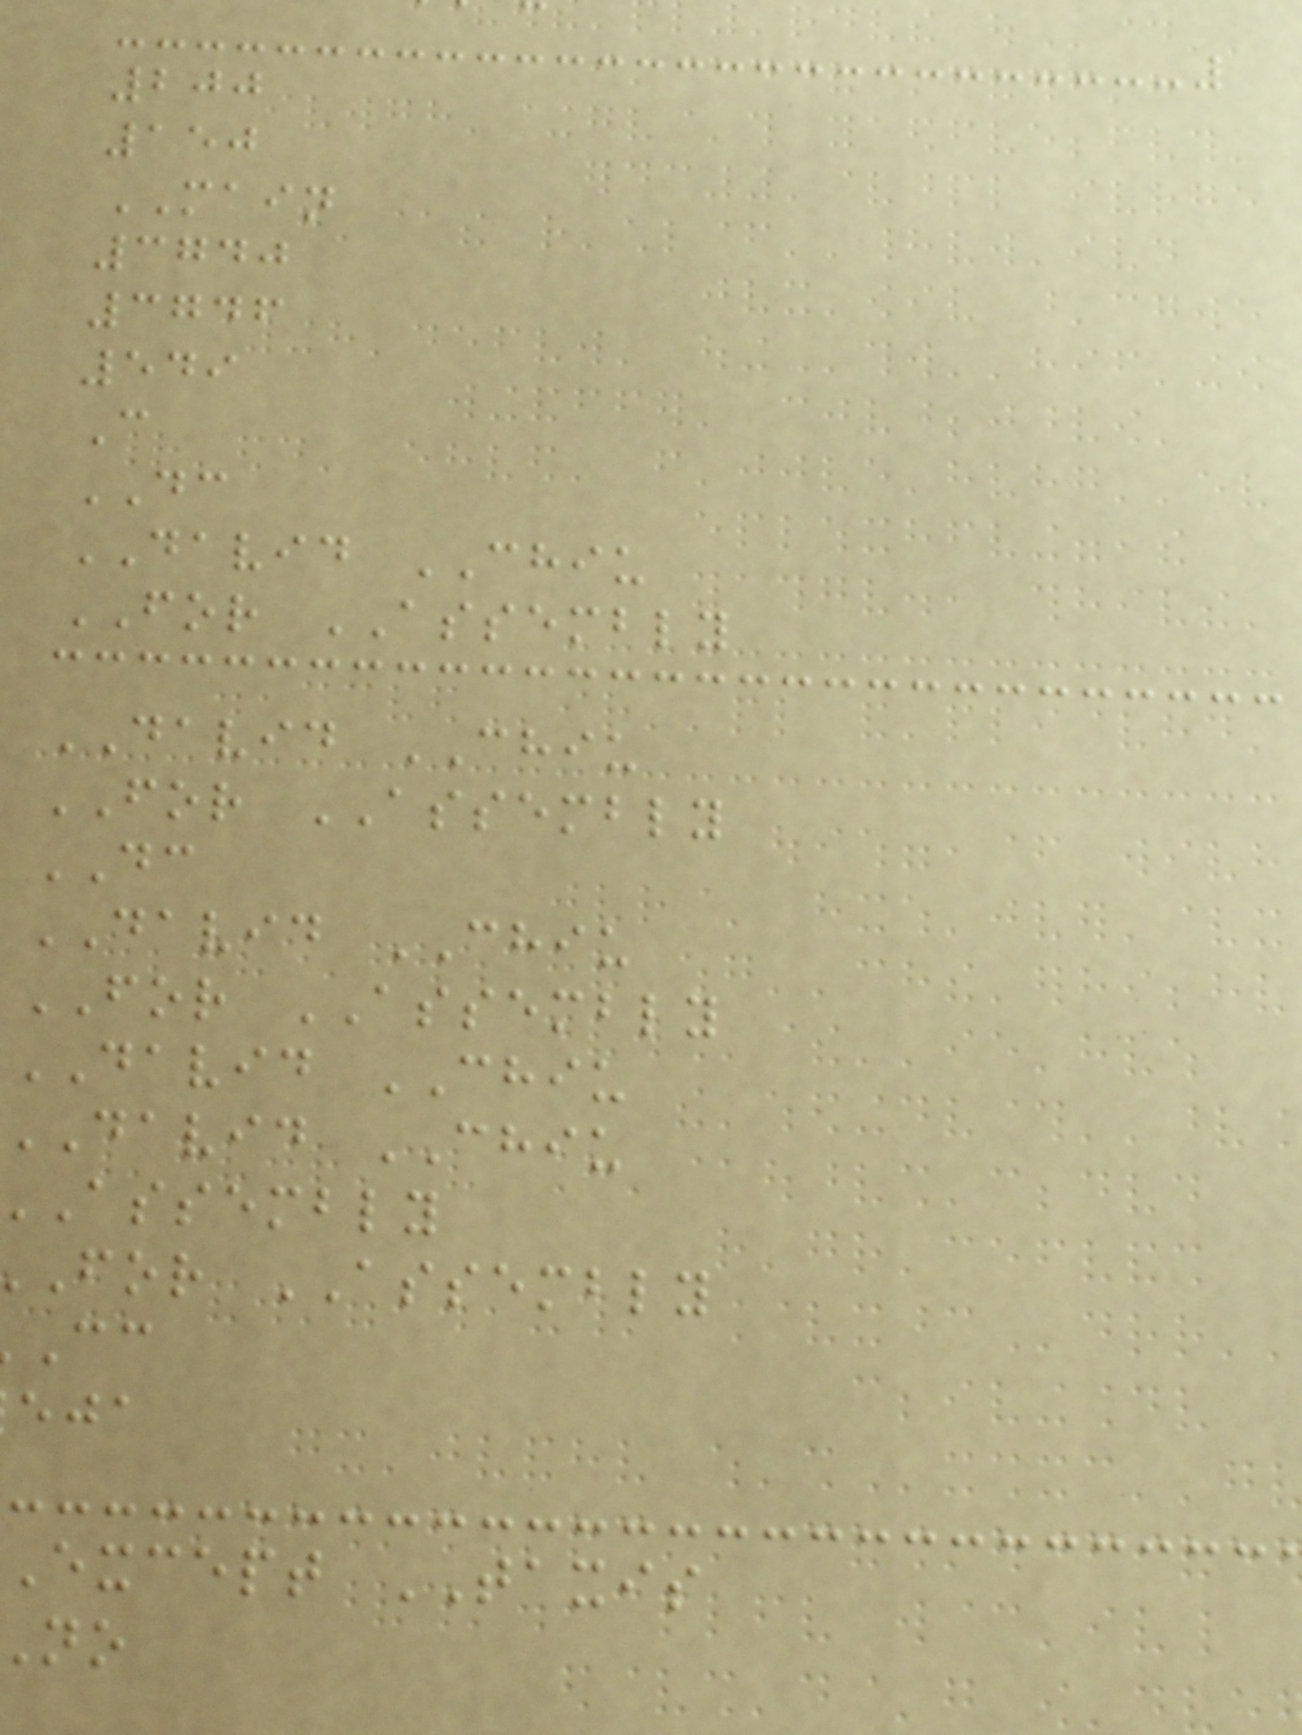200
150
MAIN
3740
3746
549
C
DC
DAVID CHIU
FOR ASSEMBLY
DAVID CHIU
FOR ASSEMBLY
DC
DAVID CHIU
FOR ASSEMBLY
DAVID CHIU
DAVID CHIU
assembly
for ASSEMBLY
except TAXIS
